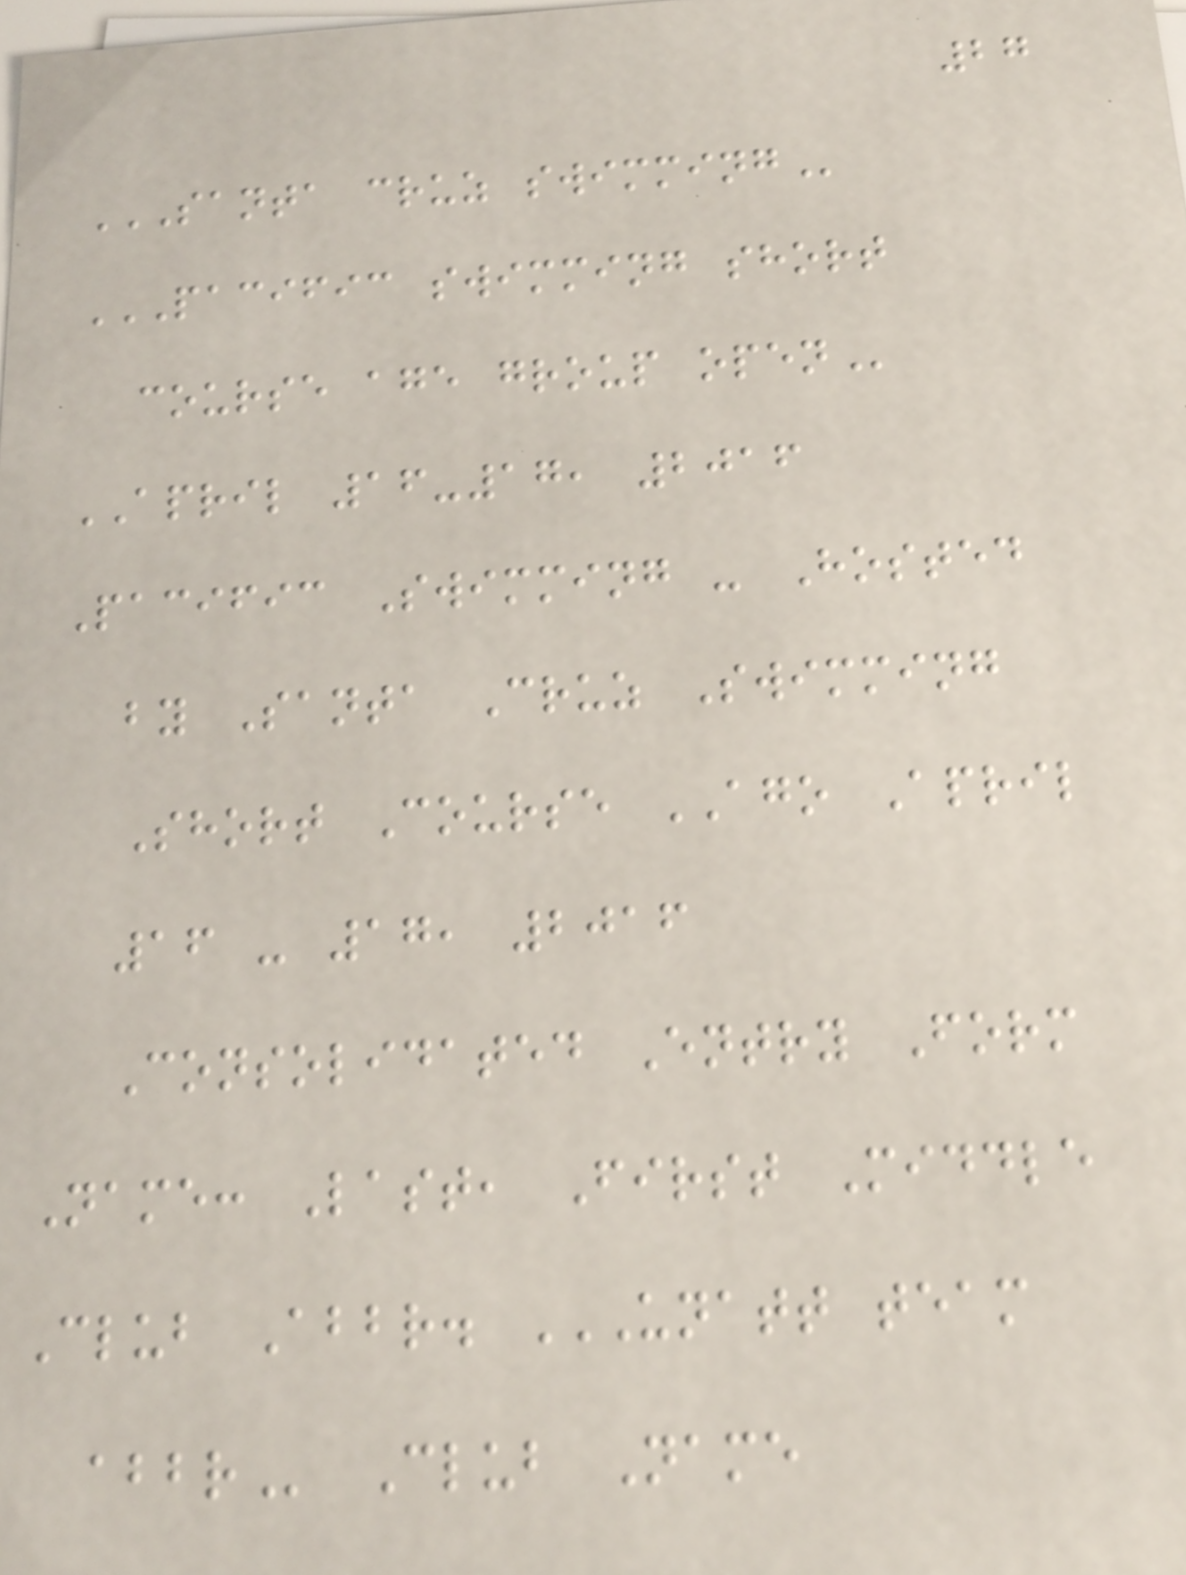27
SANTA CRUZ SWIMMING
PACIFIC SWIMMING SHORT
COURSE AGE GROUP OPEN
APRIL 16-17, 2016
Pacific Swimming - Hosted
by Santa Cruz Swimming
Short Course AGO April
16 - 17, 2016
Consolidated Entry Form
Name: Last, First Middle
Club Abbr. UNATT TEAM
ABBR Club Name
